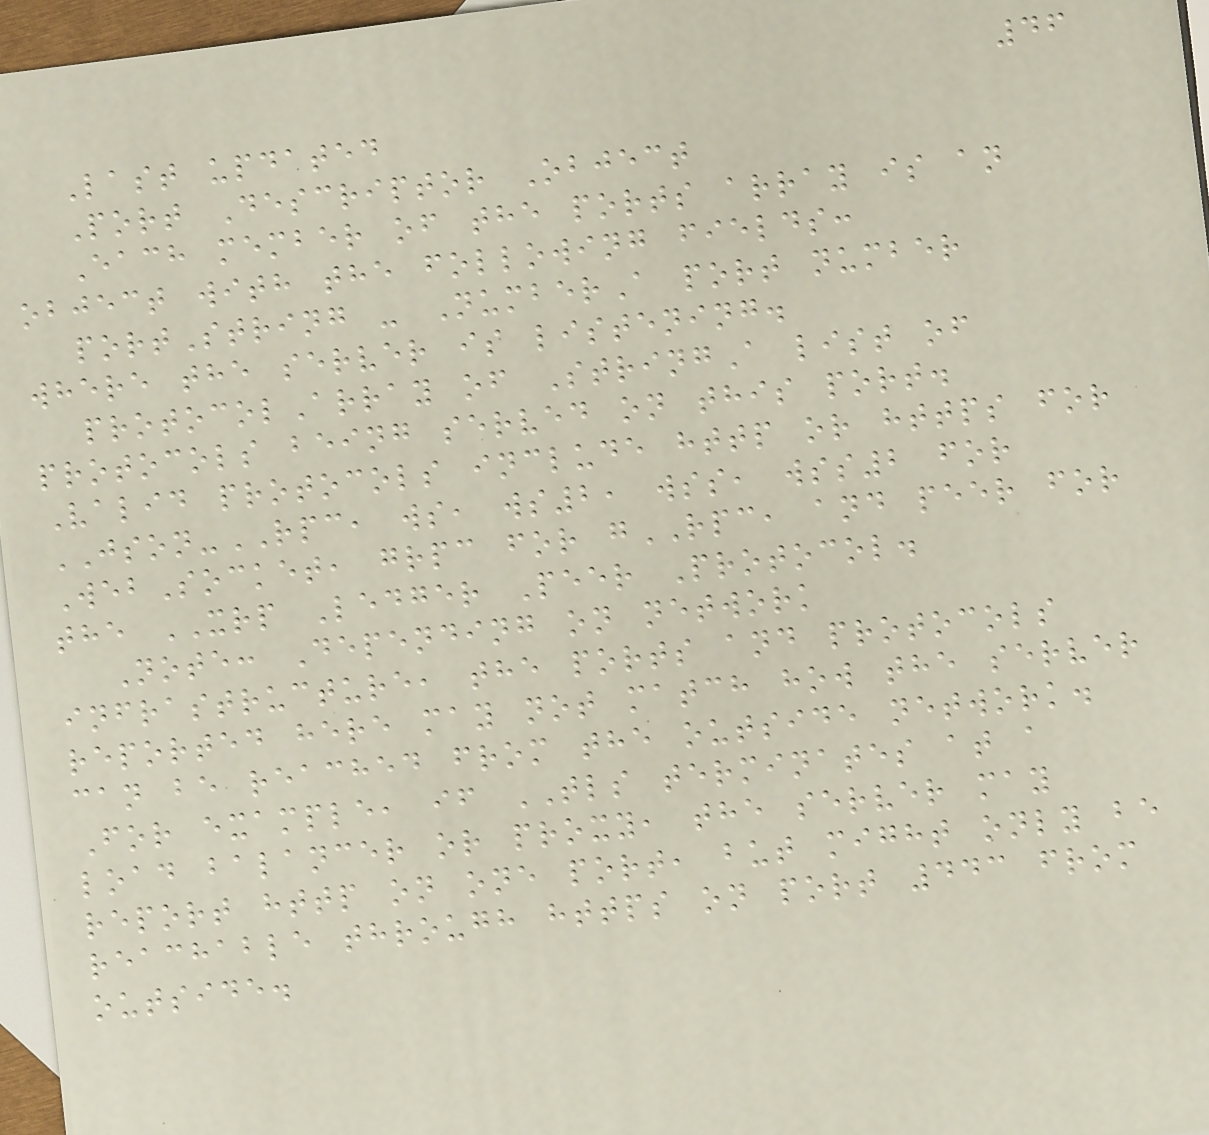46
Last updated
Port Descriptor Object
Each member of the ports array is an
object with the following fields:
portString - NumberA port number
where the server is listening.
protocolArray of StringA list of
protocols being served on this port.
Valid protocols include http or https for
JSON-RPC, ws, ws2, wss, wss2 for
WebSocket, grpc for gRPC, and peer for
the XRP Ledger Peer Protocol.
Note: Depending on network
infrastructure, the ports and protocols
reported here may not match how the server
can be reached from the outside network.
For example, if TLS terminates at a
load balancer or proxy, the server may
report http on one port, but might only be
reachable through https on port 443 from
outside.
